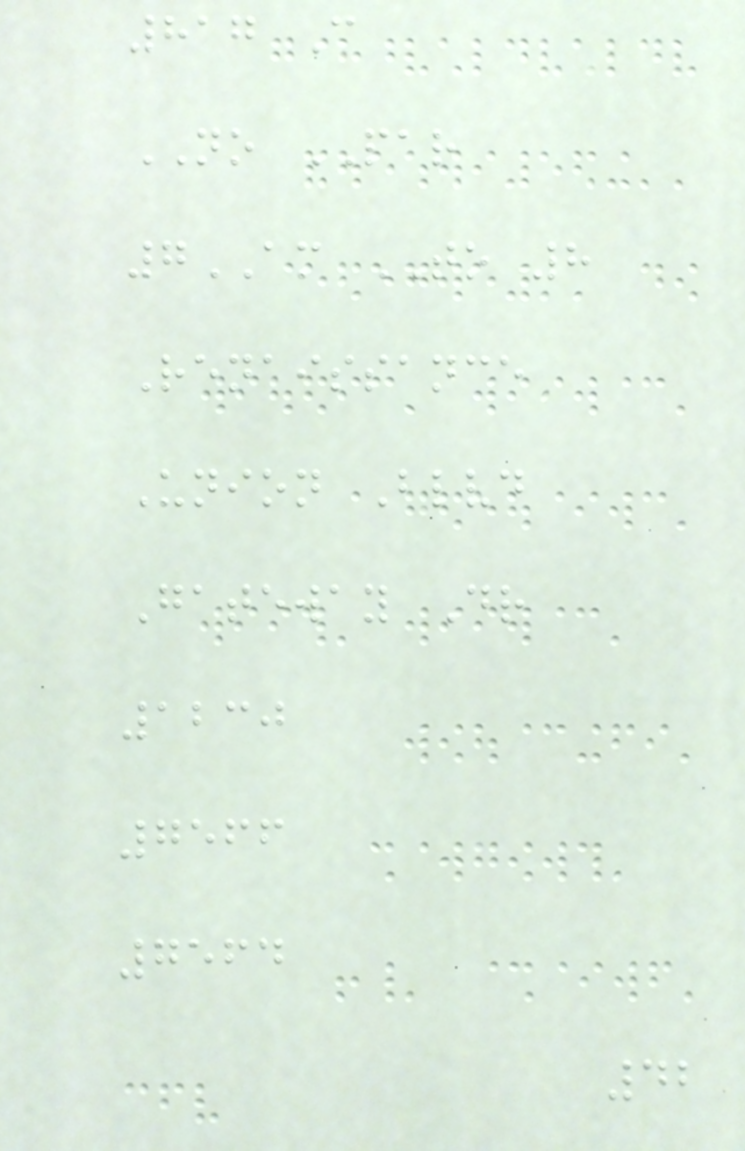817 C
NO PAR
7AM TO 8
Renaissance
Union Blvd
Gateway Dr
1230
7566
7564
42
